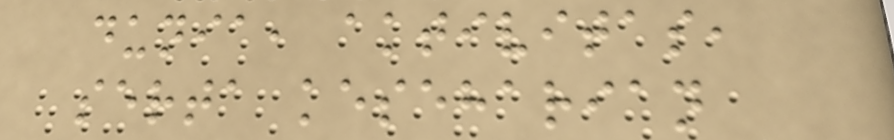dunia, aktivitas,
serta keseharian
